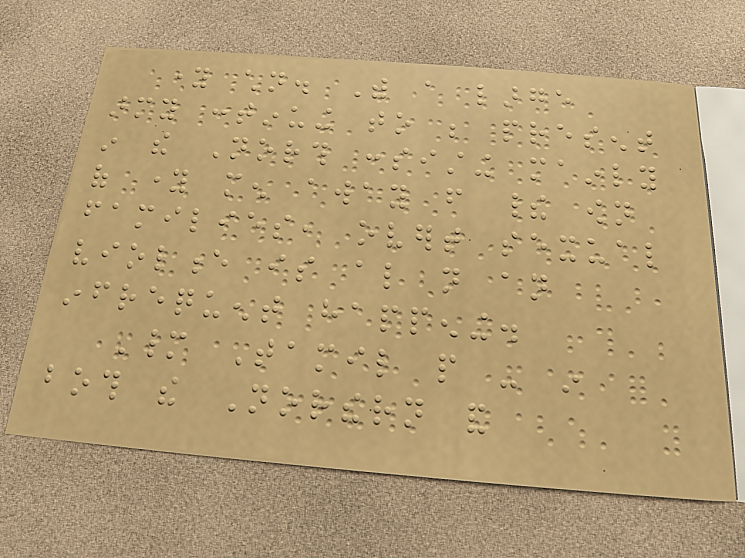young children. With a large
army continuing to be present
in the North consisting mainly
of young men away from their own
families, overt sexual
violence is also not an
infrequent happening.
Many Tamil people - in
both the Northern and
